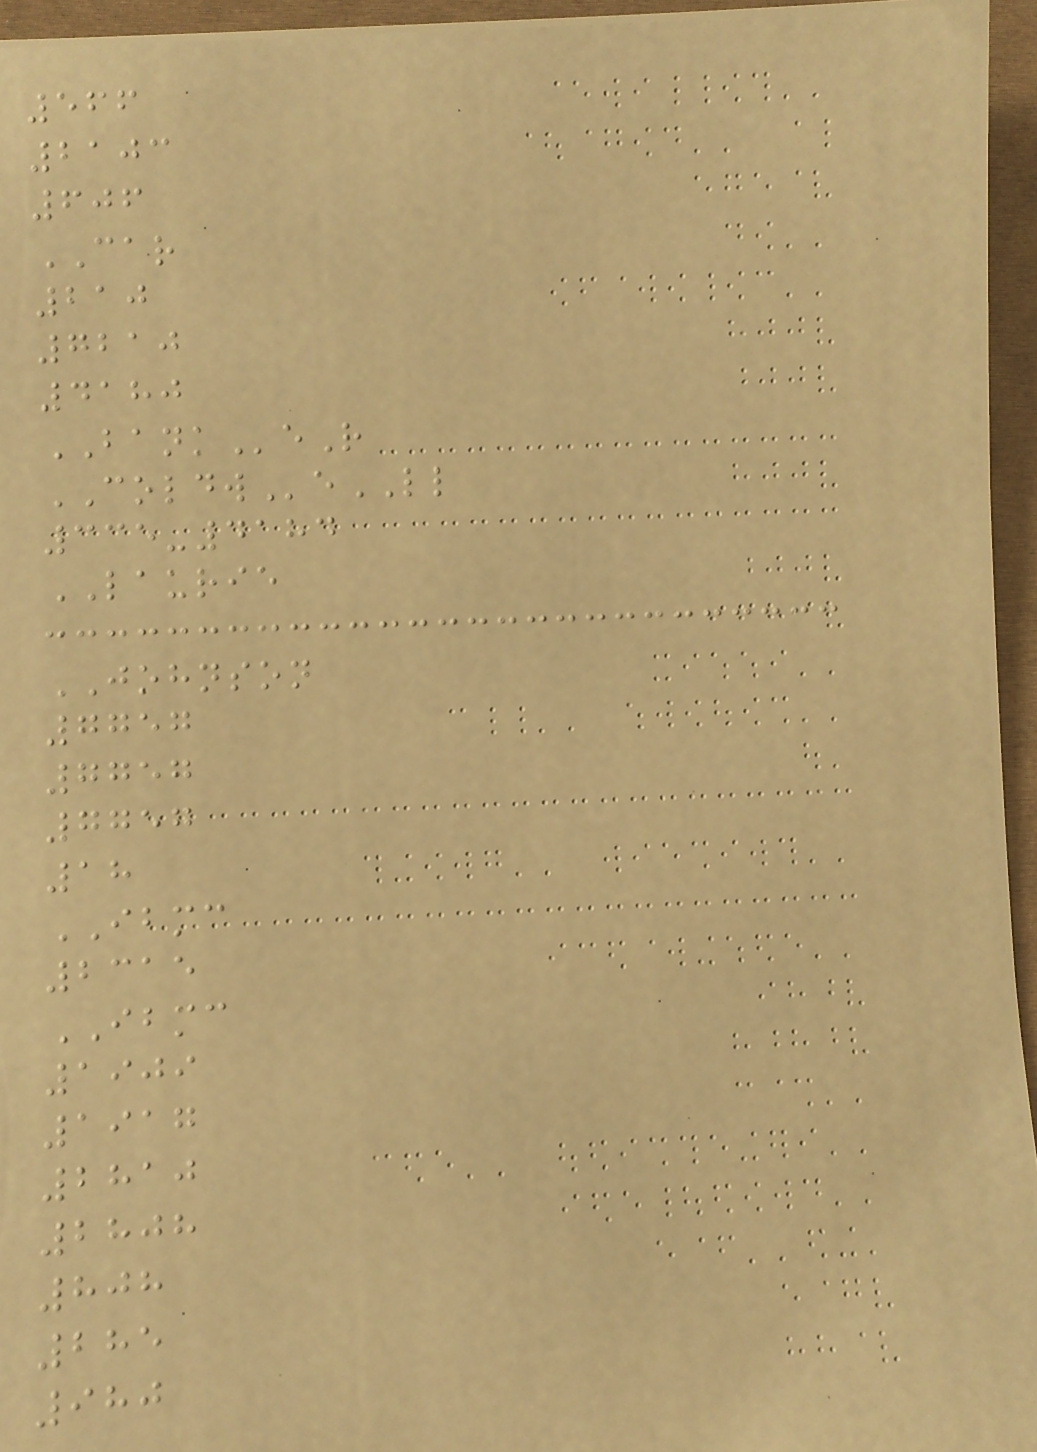566
2103
606
CAR
210
7210
4180
BANKeR
COLDWeLL
335-4184
LAURIE
JOHNSON
7757
7757
7757
18
IBMC
2315
IBMC
1909
1917
2810
2808
808
285
980
